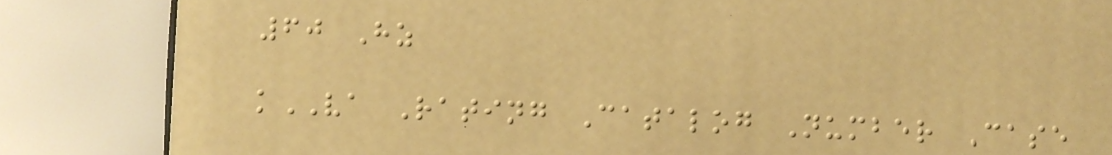60 Hz
kVA Rating Catalog Number Case
